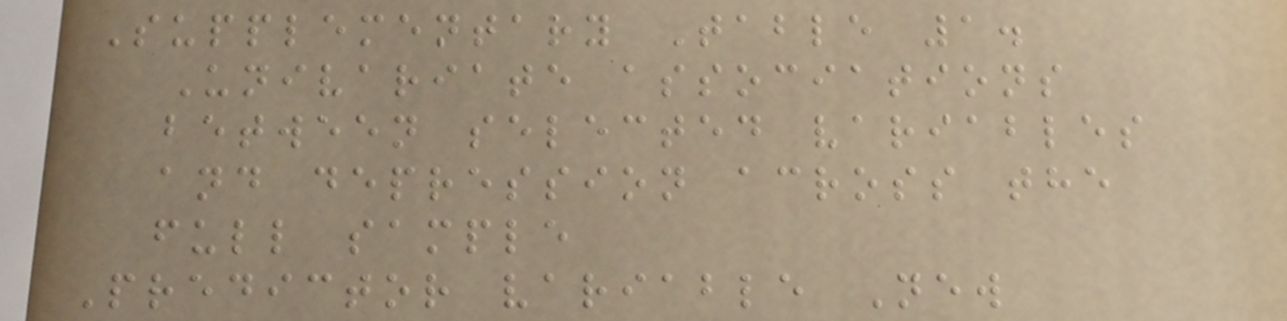Supplementary Table 1.
Univariate associations
between selected variables
and depression across the
full sample
Predictor variable New
